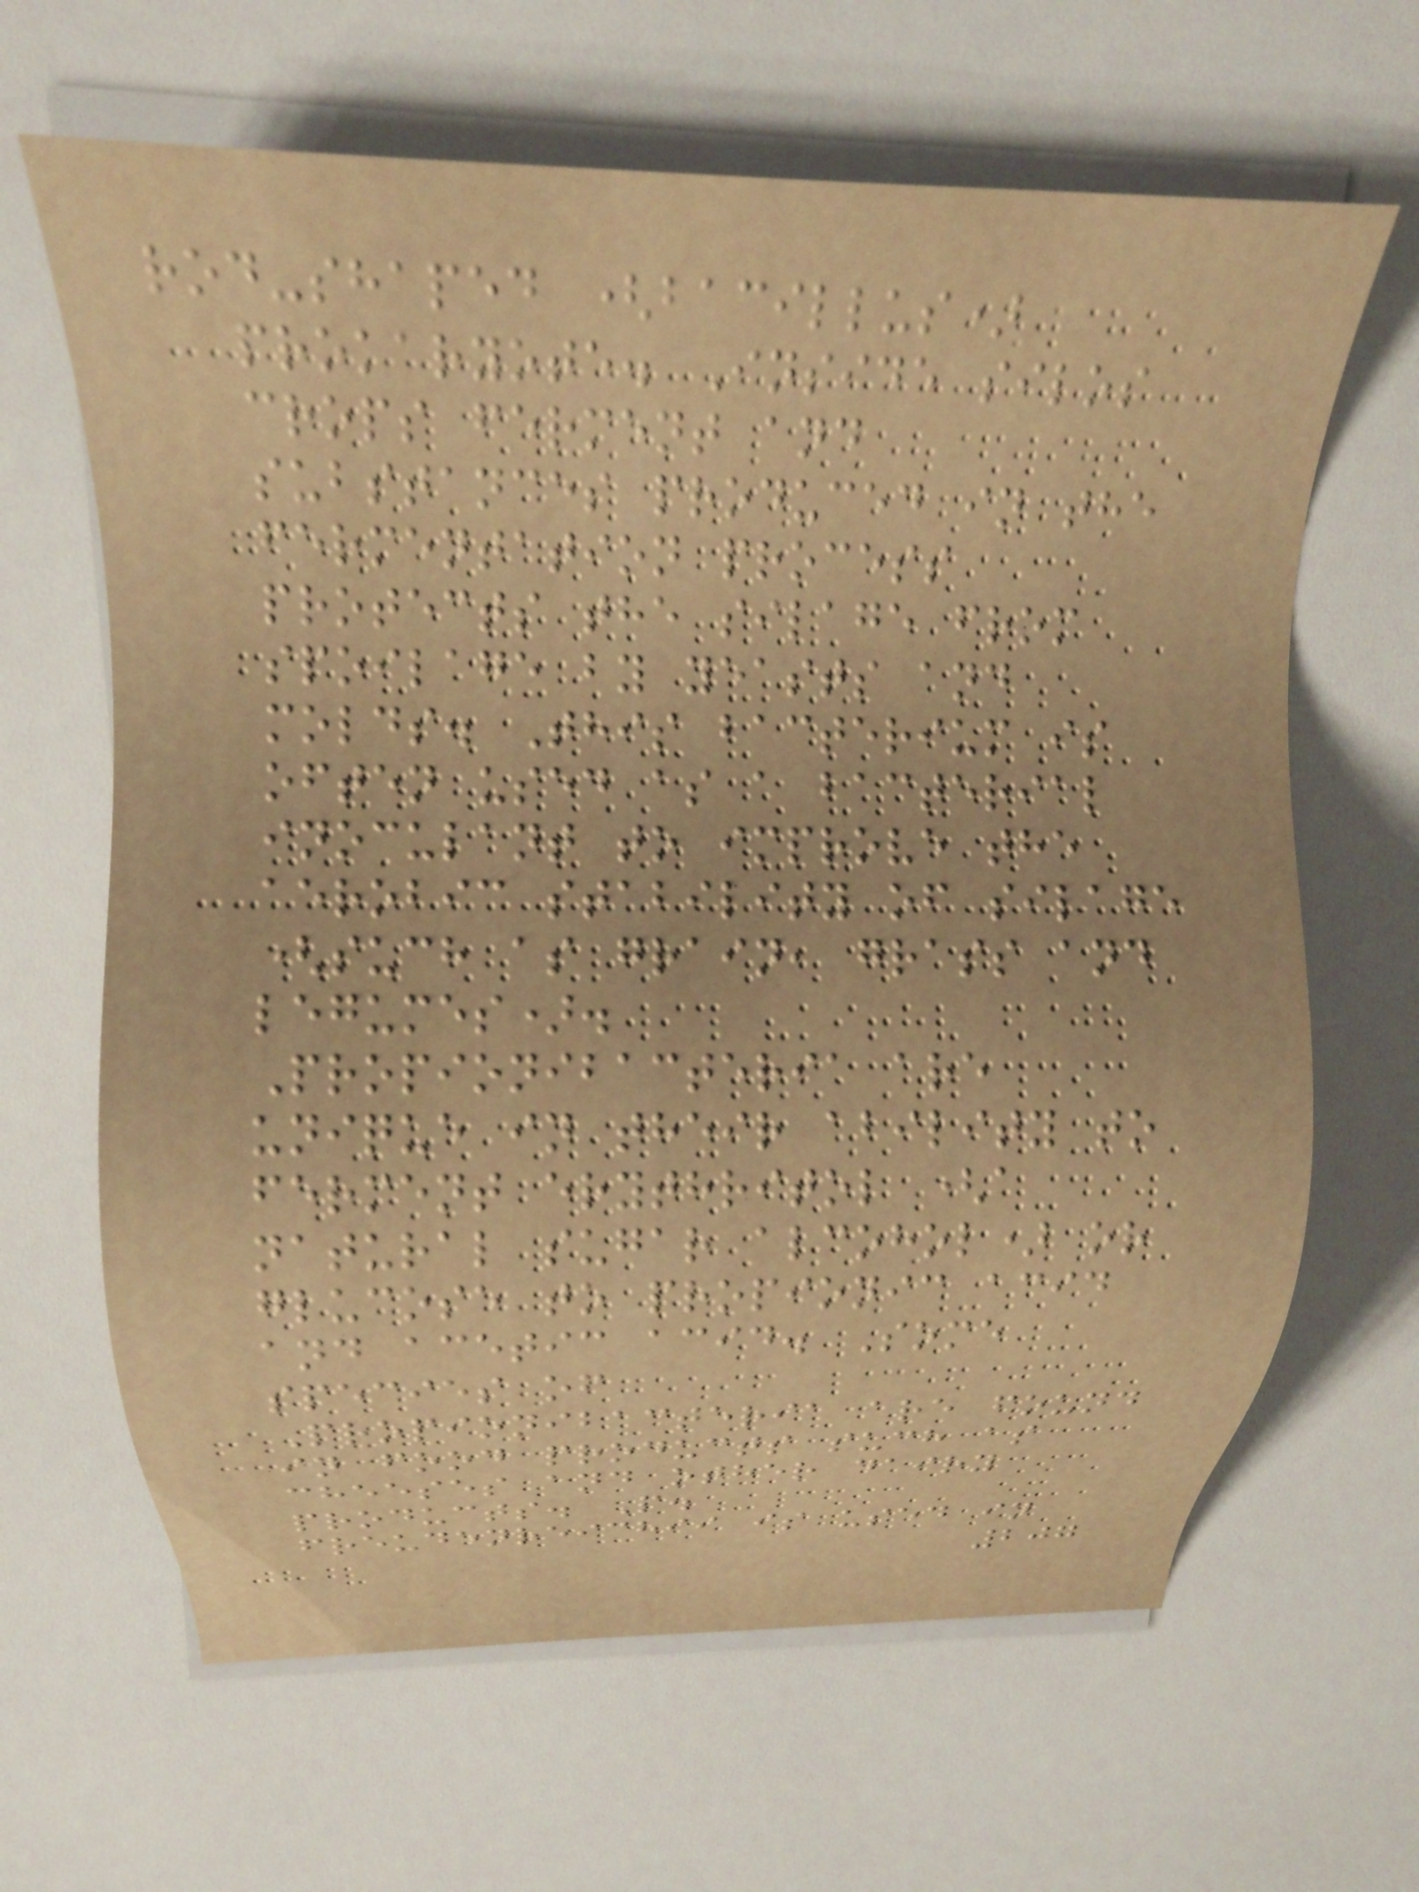rod-shaped (bacillus)
prokaryote. Inside silos
crops ferment and
substances produced in the
fermentation process
protects the silage from
spoilage by yeasts and
molds. This bacterium is
often used as a bacterial
inoculant to improve the
aerobic stability of silage
(such as grain, grass and
legumes).
Propionibacteria are
unique in their ability to
ferment erythritol (a
natural sugar alcohol) or
glucose to propionic acid
and acetic acid. Some
species of
Propionibacteria are found
in food products such as
cheeses and other dairy
products. P.
freudenreichii is used in
207
